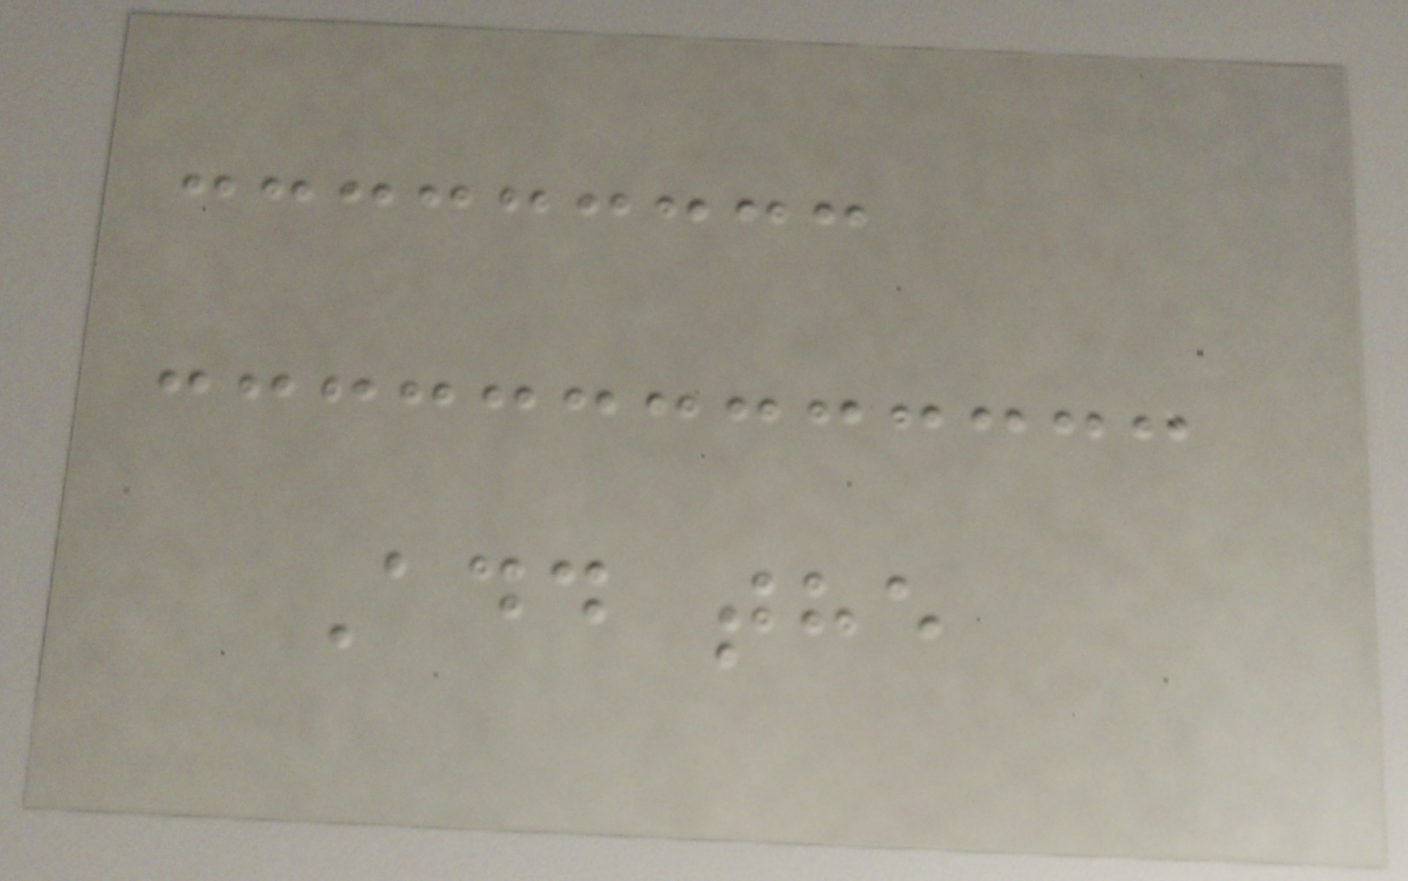Add the
